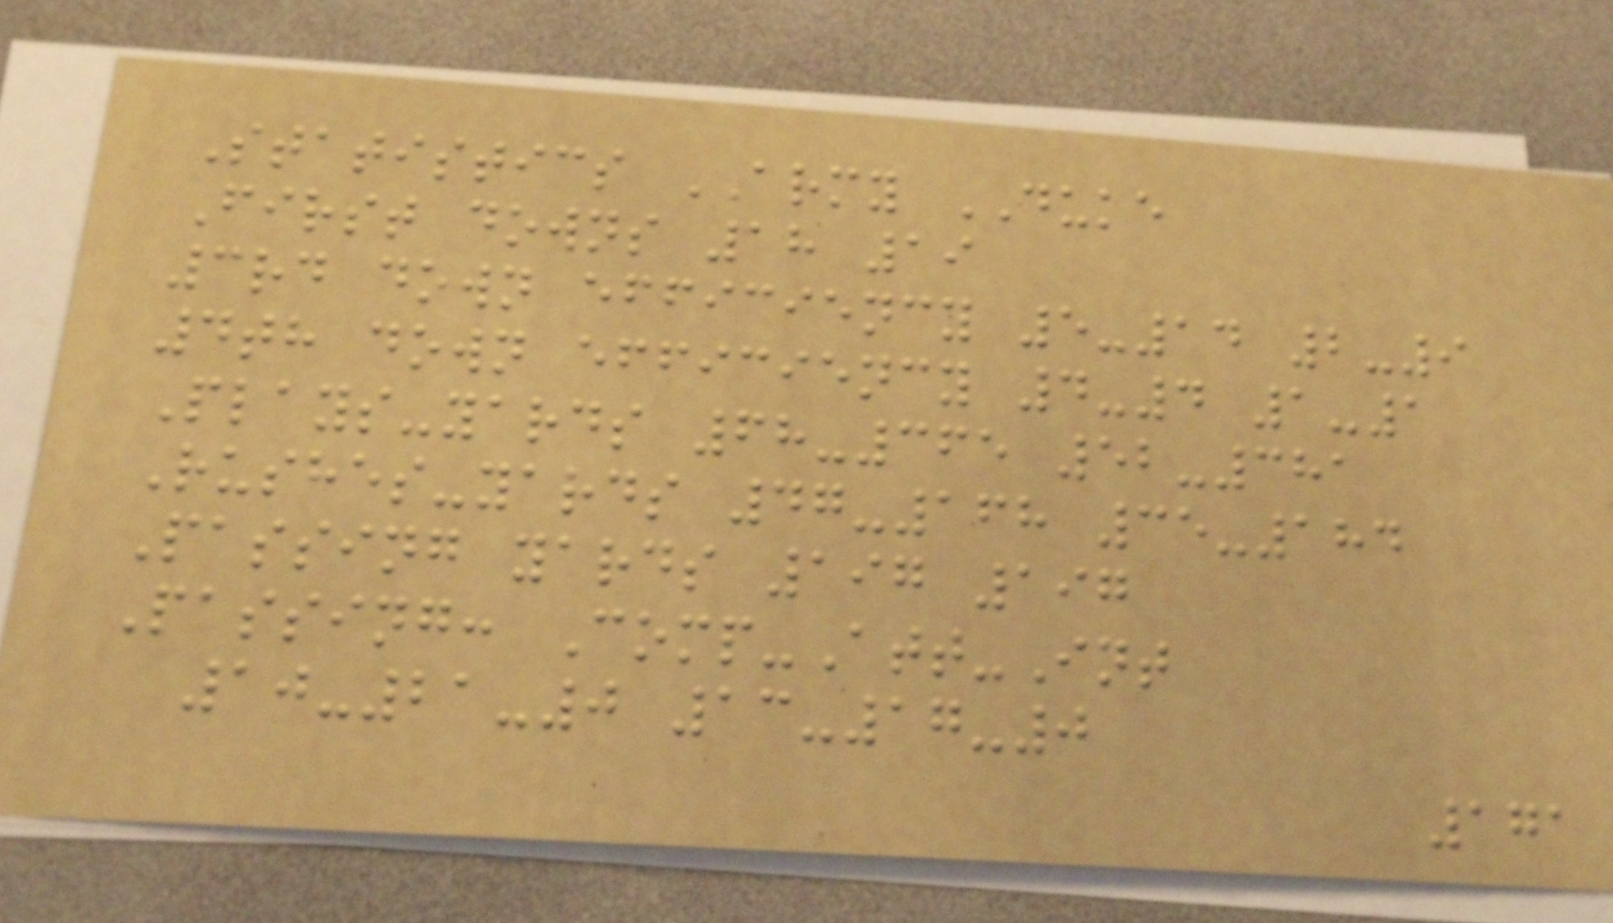Statistics ARMY DUKE
First downs 18 19
3rd down efficiency 5-14 2-9
4th down efficiency 4-4 1-1
Plays-yards 68-365 52-381
Rushes-yards 47-168 35-184
Passing yards 197 197
Passing: Comp-Att-Int
10-21-0 13-17-0
171
